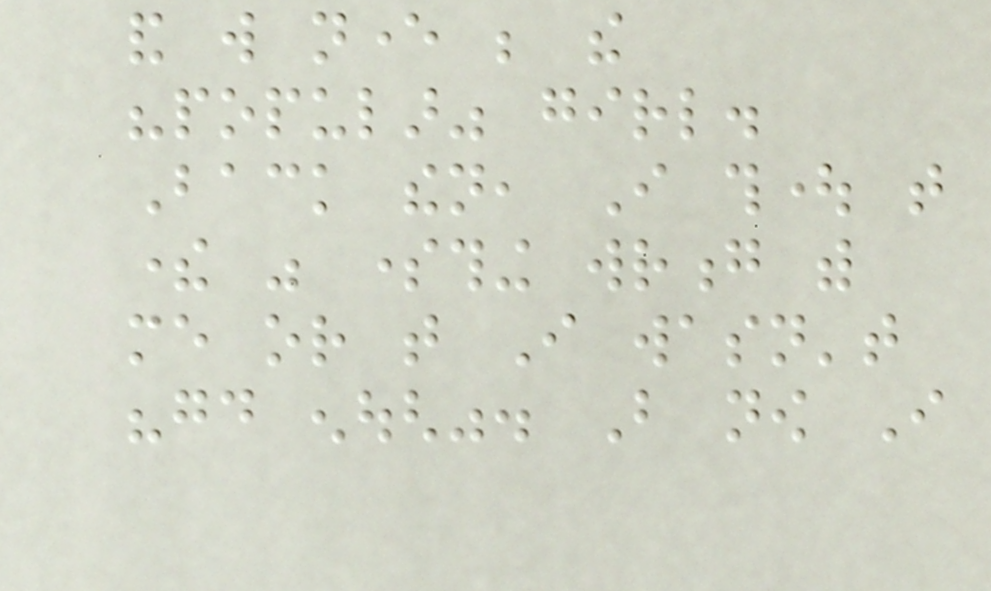and will never be the
"popular" girl.
Back then, I thought that
there was something wrong with
me or that I wasn't
"good enough". But now I
